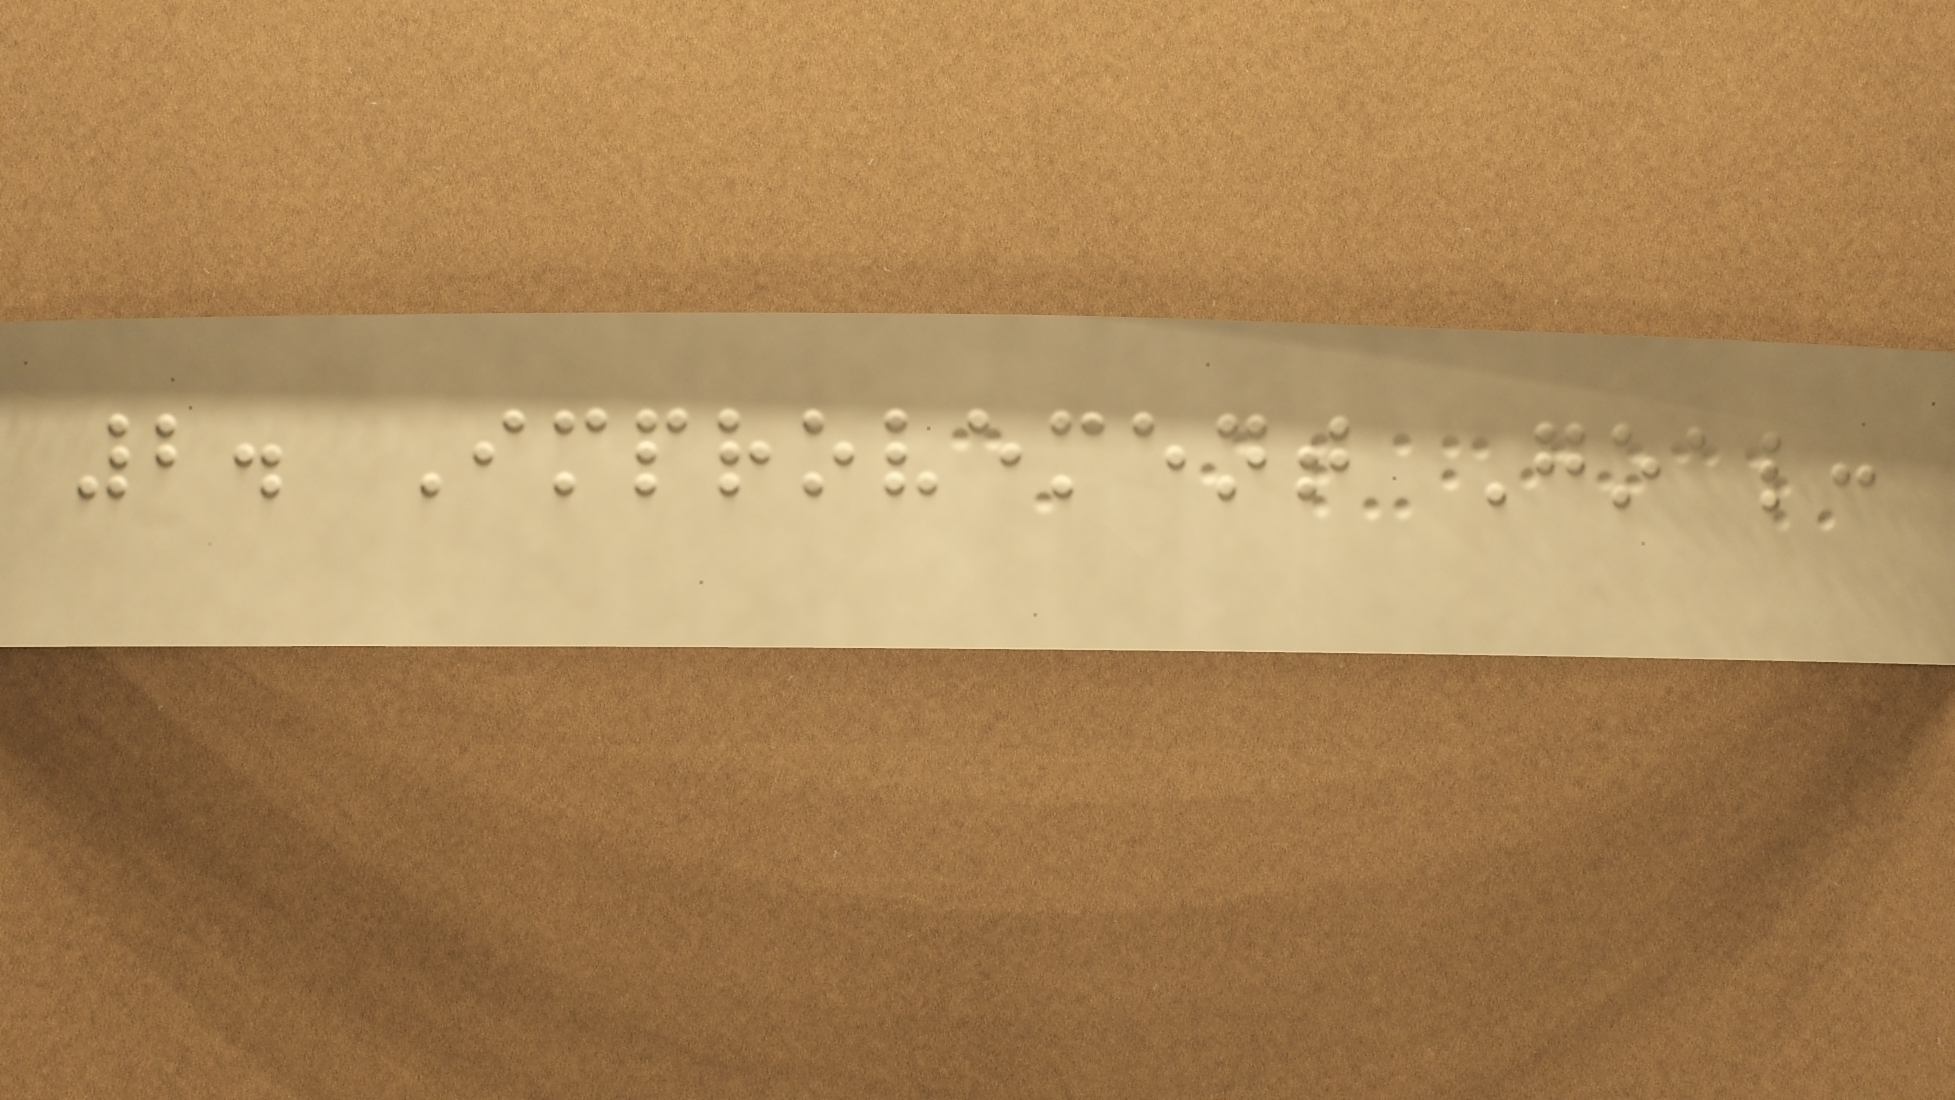2. Improvement Goal:
